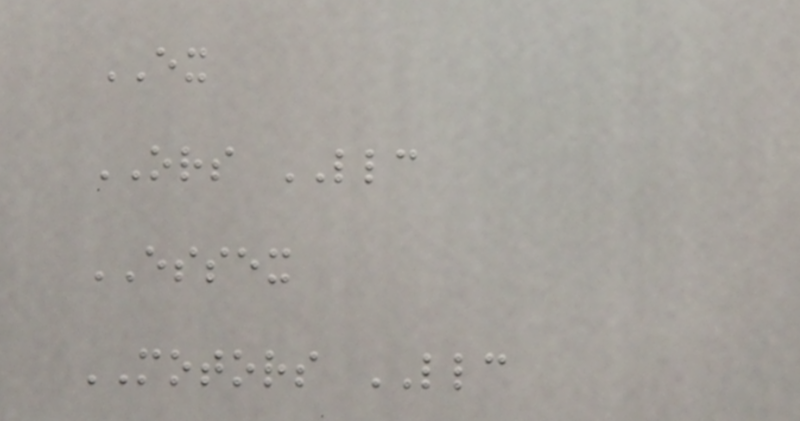EX
ORS LLC
ESSEX
MOTORS LLC
